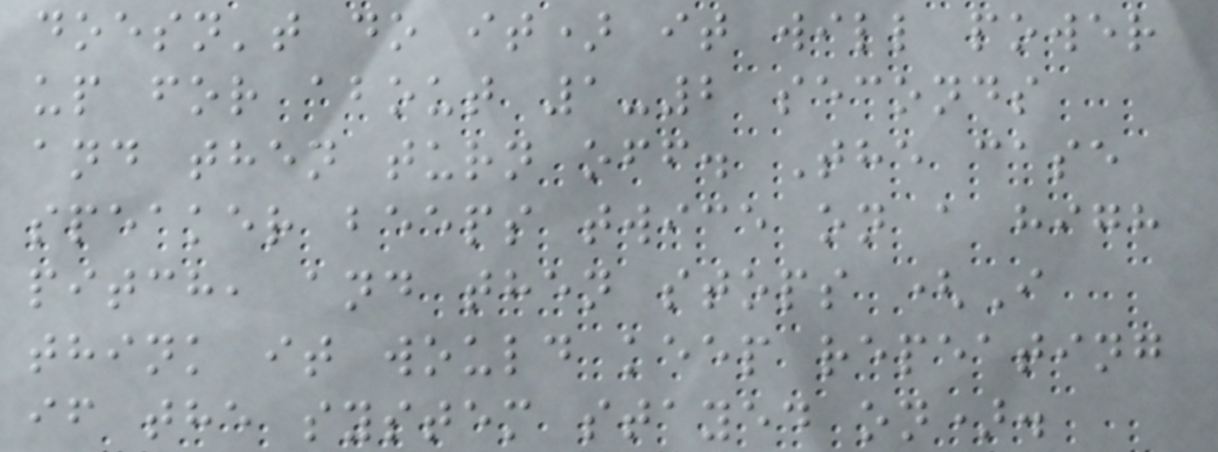doesn't do it) it will power
up for about 1-2 seconds
and then turn off. The case
speaker beeps twice on a high
pitch, and then stops (I
think it would keep repeating
if the system stayed on).
